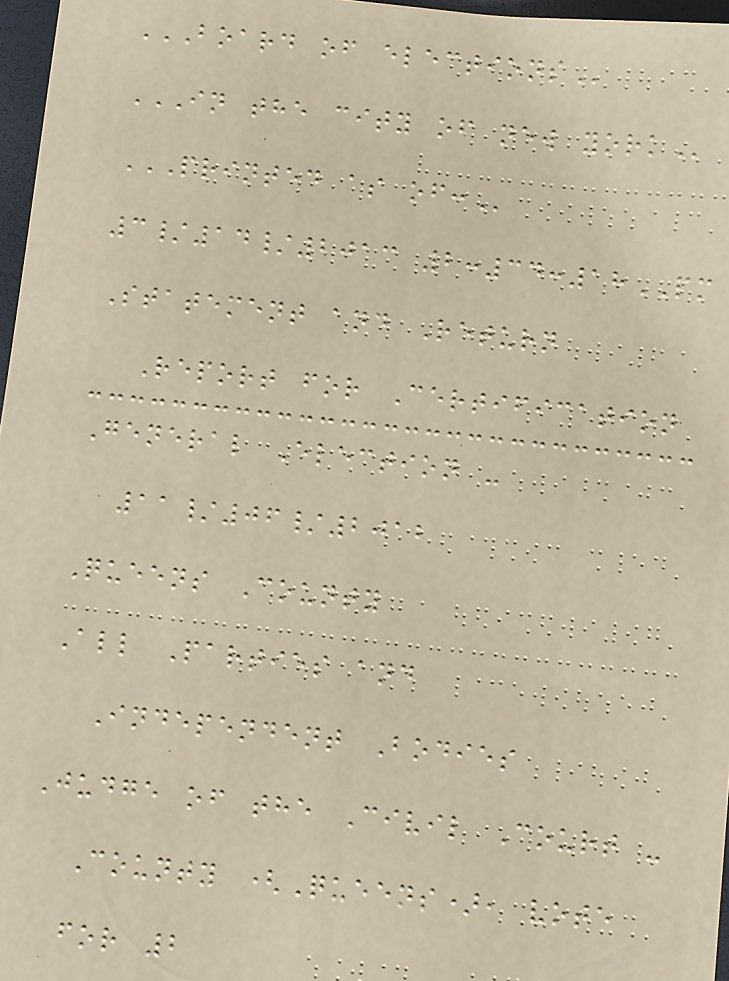BOARD OF ELECTIONS
IN THE CITY OF NEW YORK
PRINTED AS OF:
3/14/2013 2:34:18PM
Statement and Return
Report for Certification
General Election -
11/06/2012
Queens County
All Parties and
Independent Bodies
Judge of the Civil Court -
County (Queens), vote
for 2
